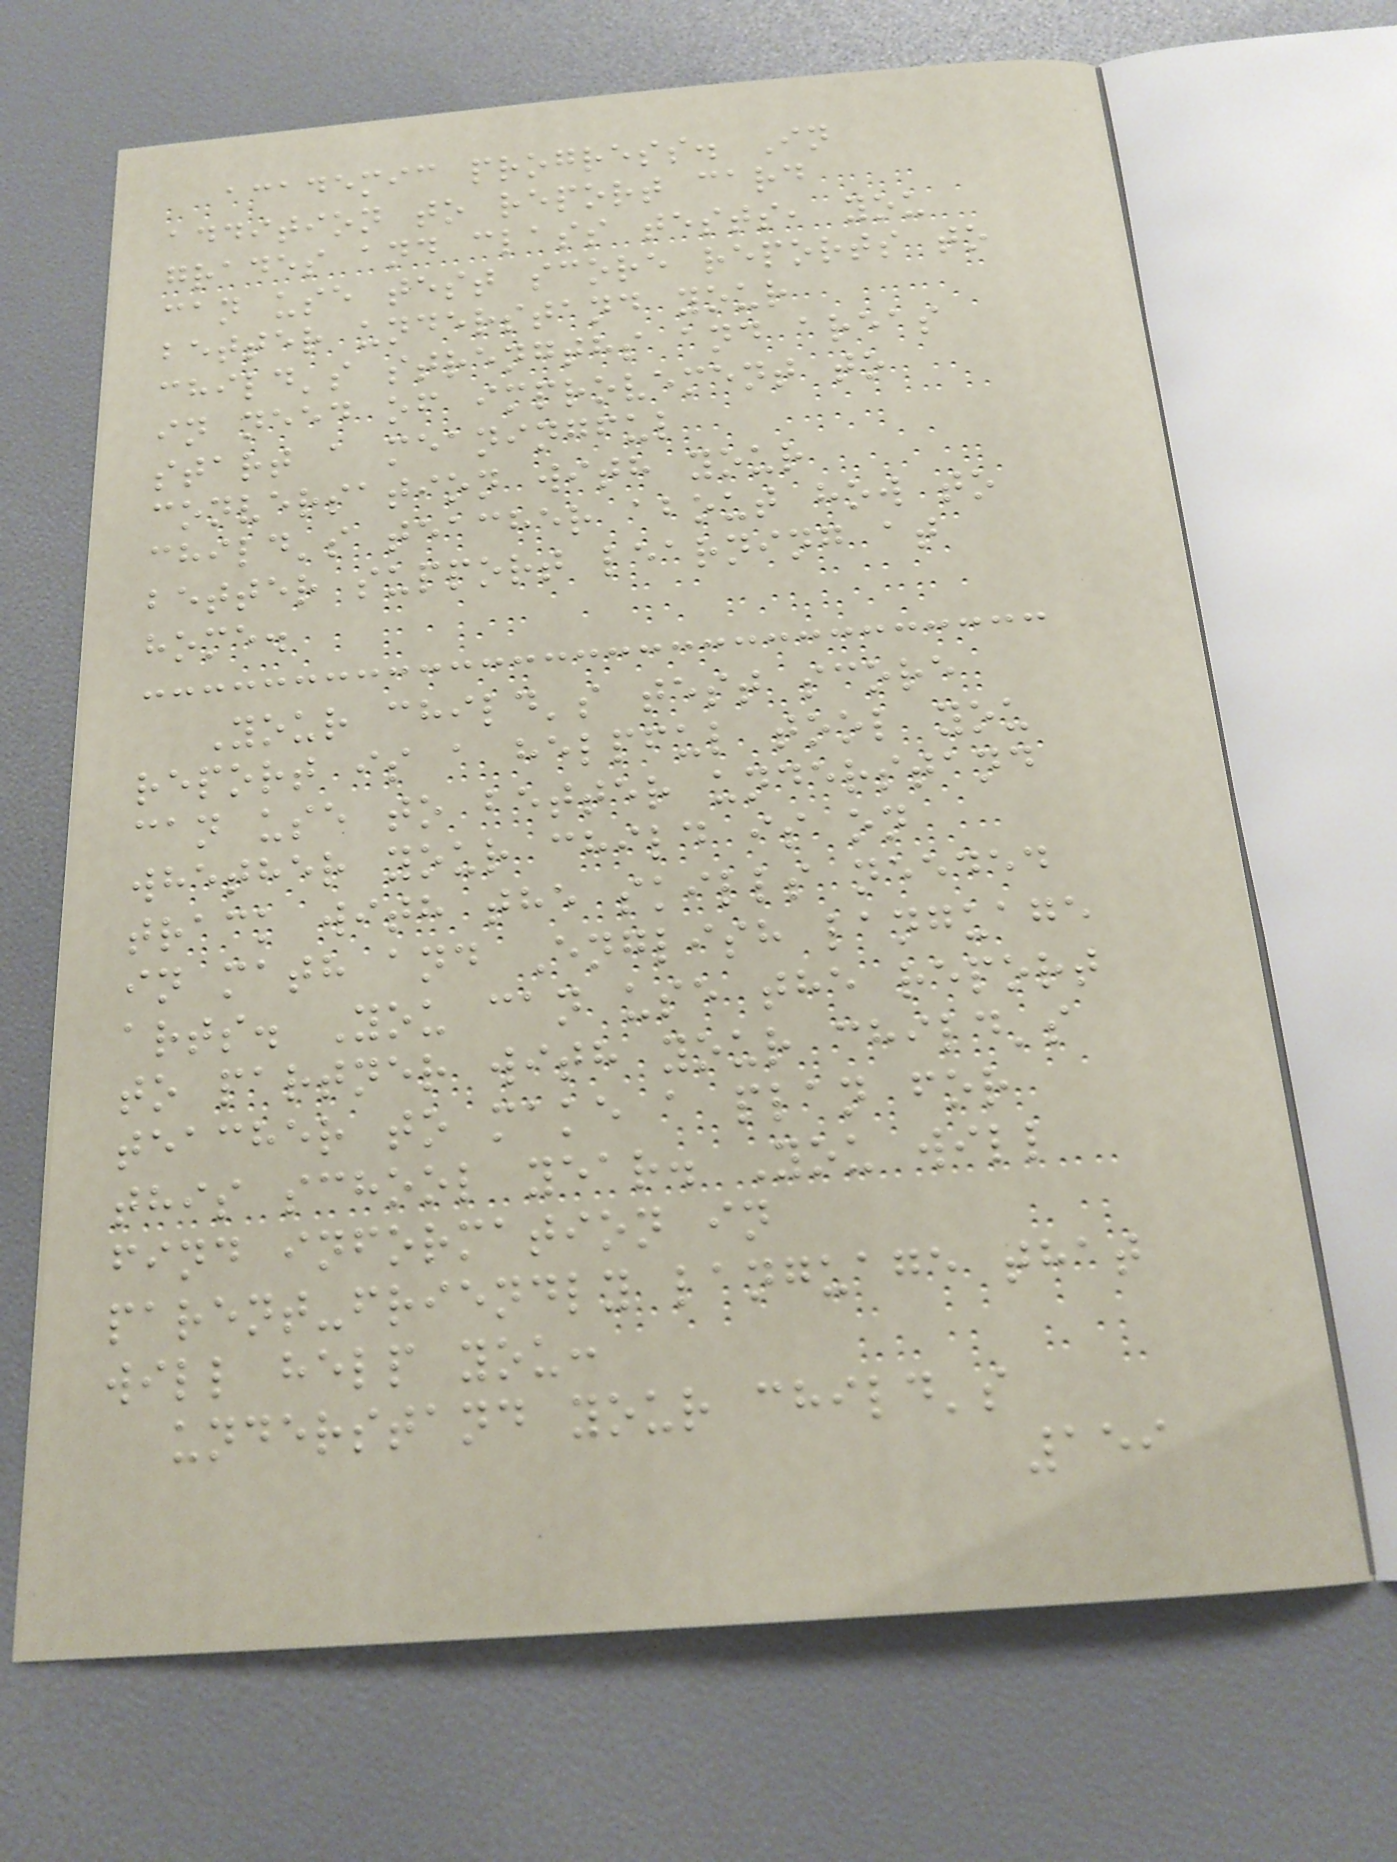academic progress. In
addition to report card
grades and class tests, you
can use test score reports to
better understand your
child's strengths and areas
in need of improvement to
start a meaningful
conversation with your
child's teacher about how to
better support learning at
home.
Your child's test score
report is a helpful tool you
can use to better understand
whether your child is on
track with the skills needed
in math and English language
arts. You can use the report
to partner with your child's
teacher to make a plan for
this school year. You will
find information in
parent-friendly language that
will help you:
understand your child's
159
